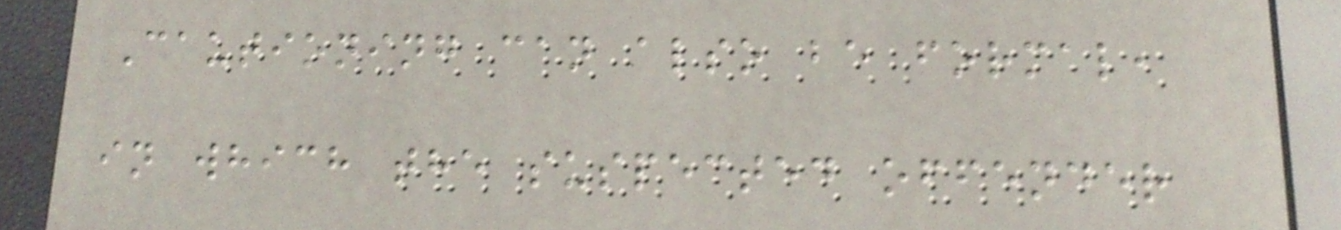Cautioning can also be formal,
in which the suspected offender
